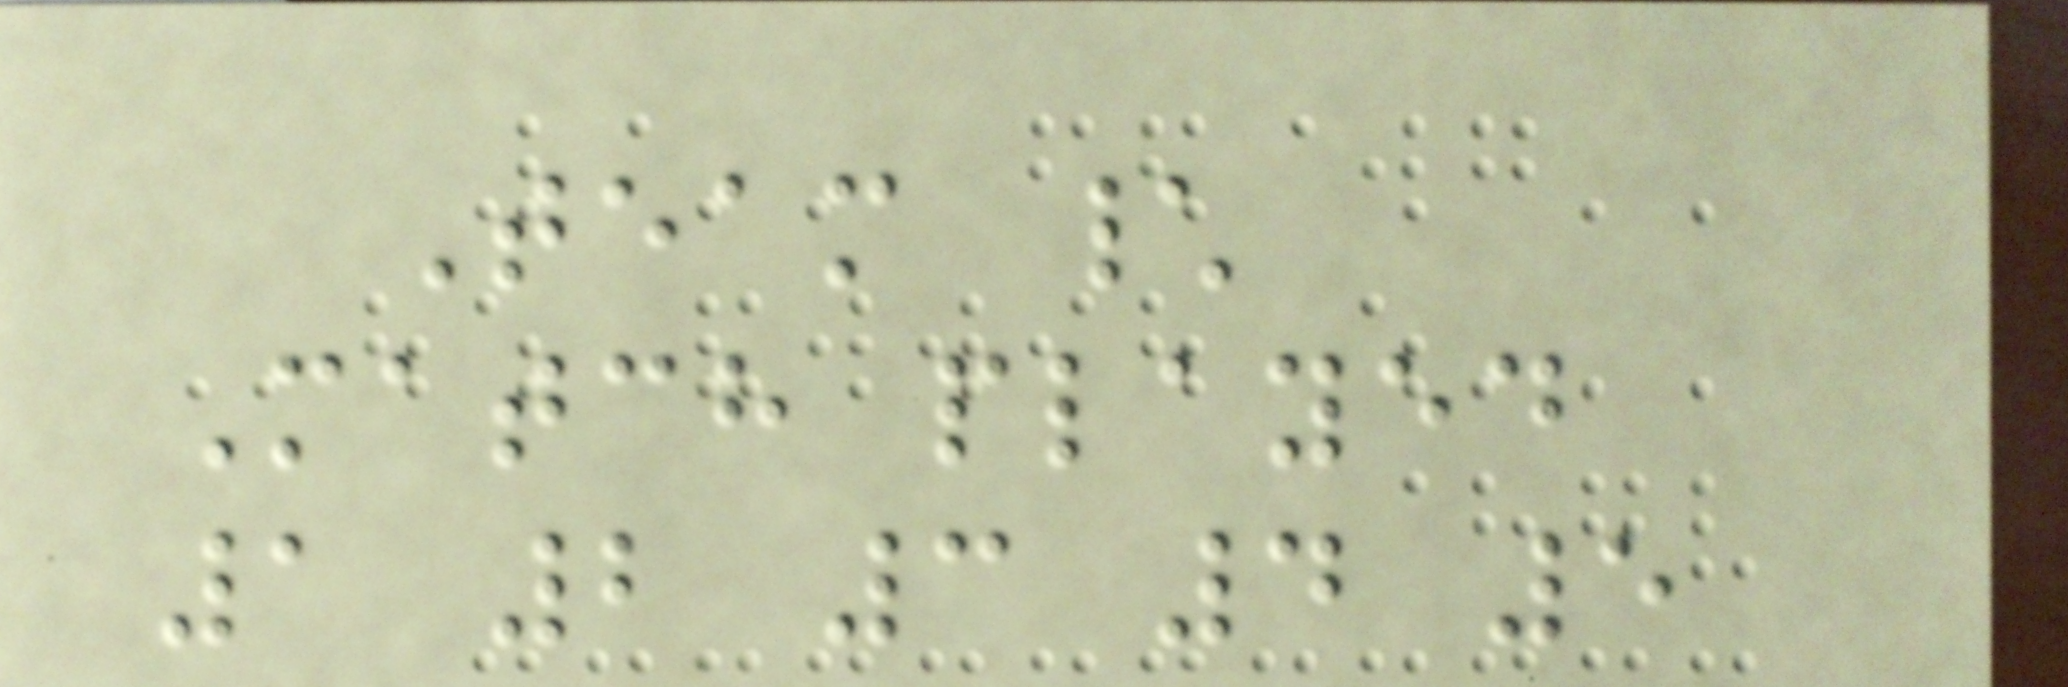Team \
Match played
1 2 3 4 5
